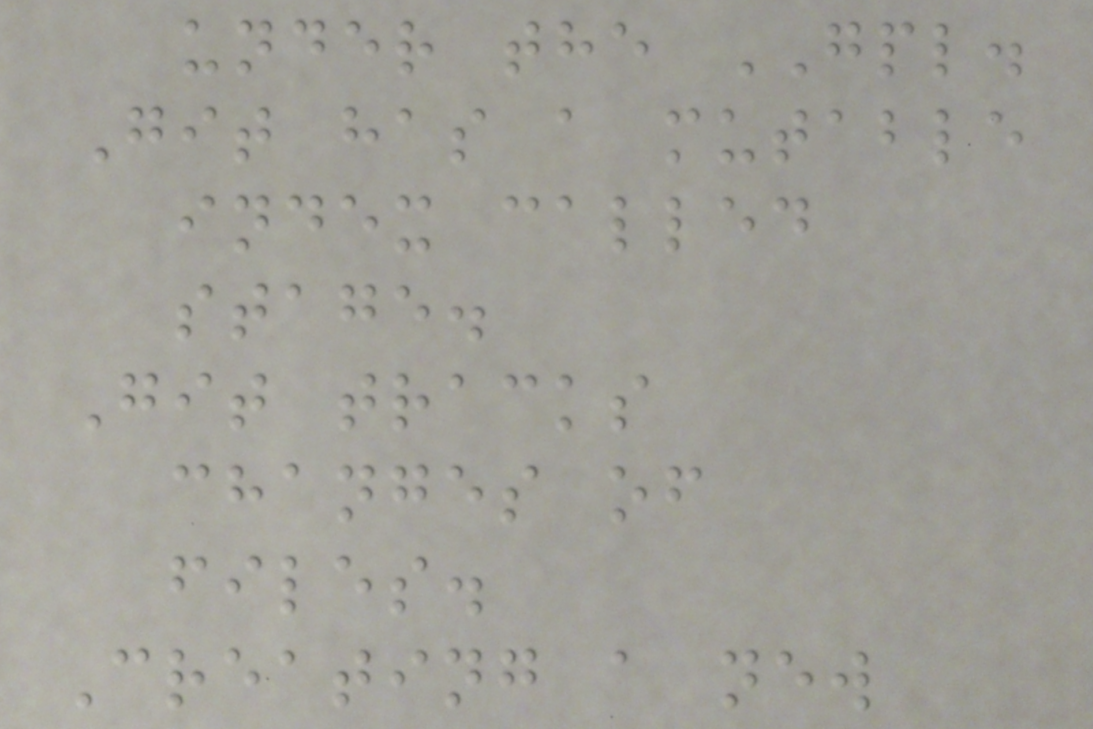under the GPL.
Git has a mutable
index called
stage.
Git tracks
changes of
files.
Creating a new
